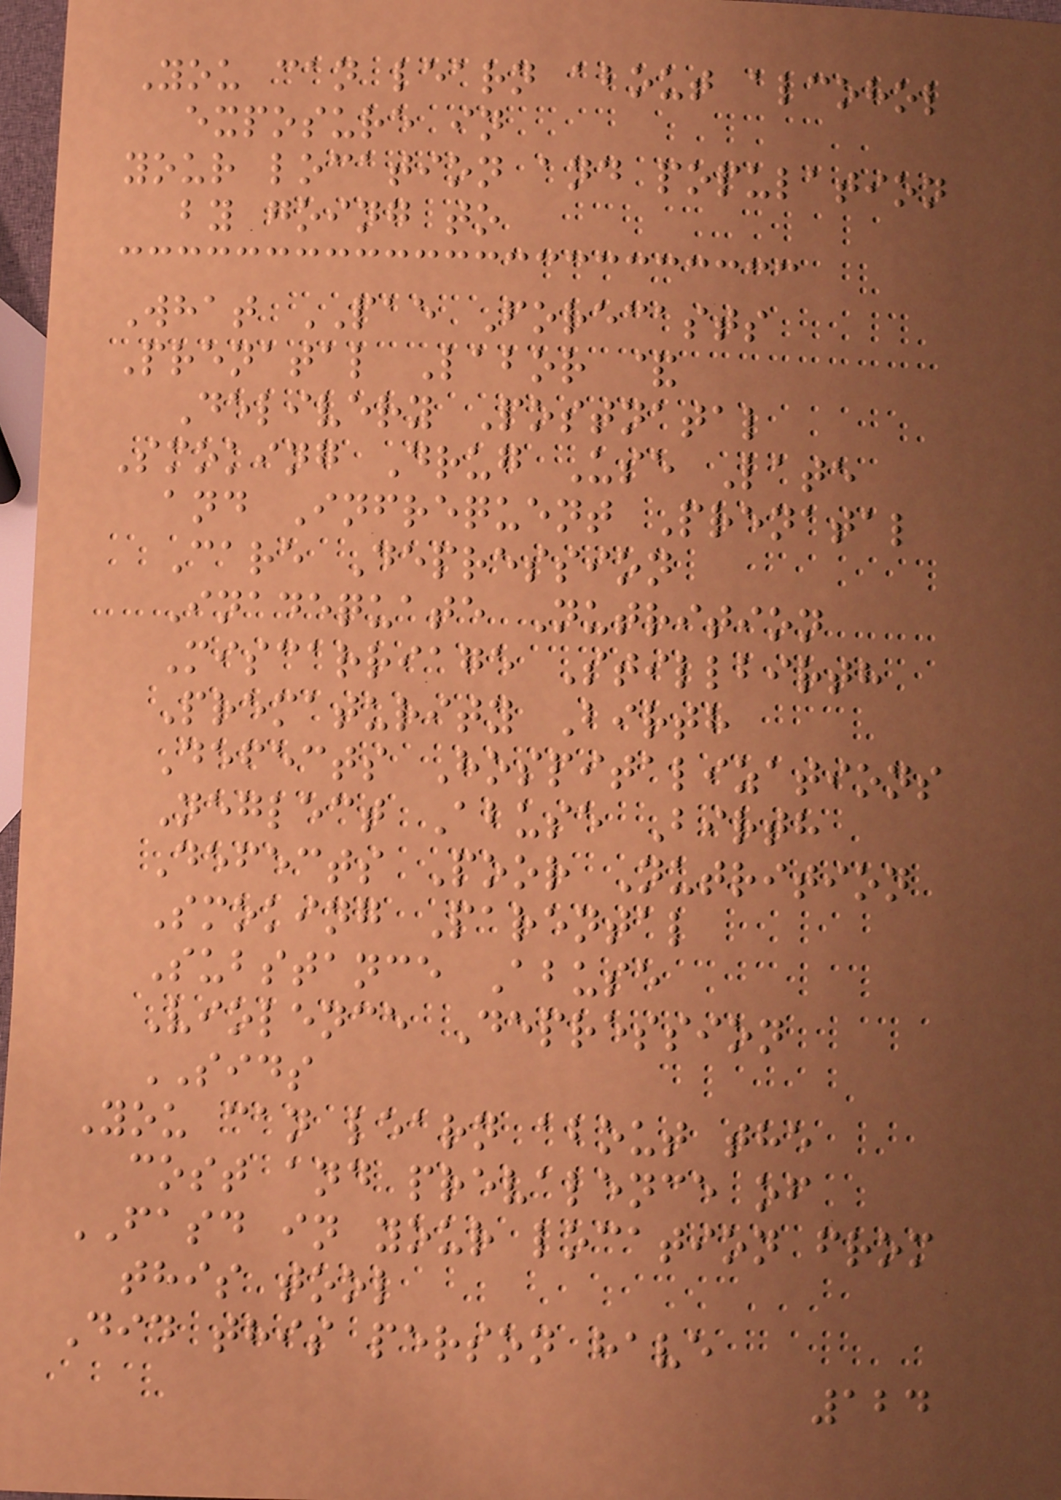You can learn about alcohol
exposure in
your location and population
by going to
What PAE Forecasts
Prenatal Labor &
Delivery Postnatal
Smoking Drug Use Late
and Infrequent Prenatal
Care Depression
Inadequate Nutrition
Miscarriage Stillbirth
Prematurity Birth
Defects Hospitalizations
Neglect Abuse Birth
Defects Poor Nutrition
Smoking Parental
Substance Abuse
Violence Depression
SIDS
You can learn about the
cost and prevalence of
FASD in your location from
this tool
Did this person have
124
